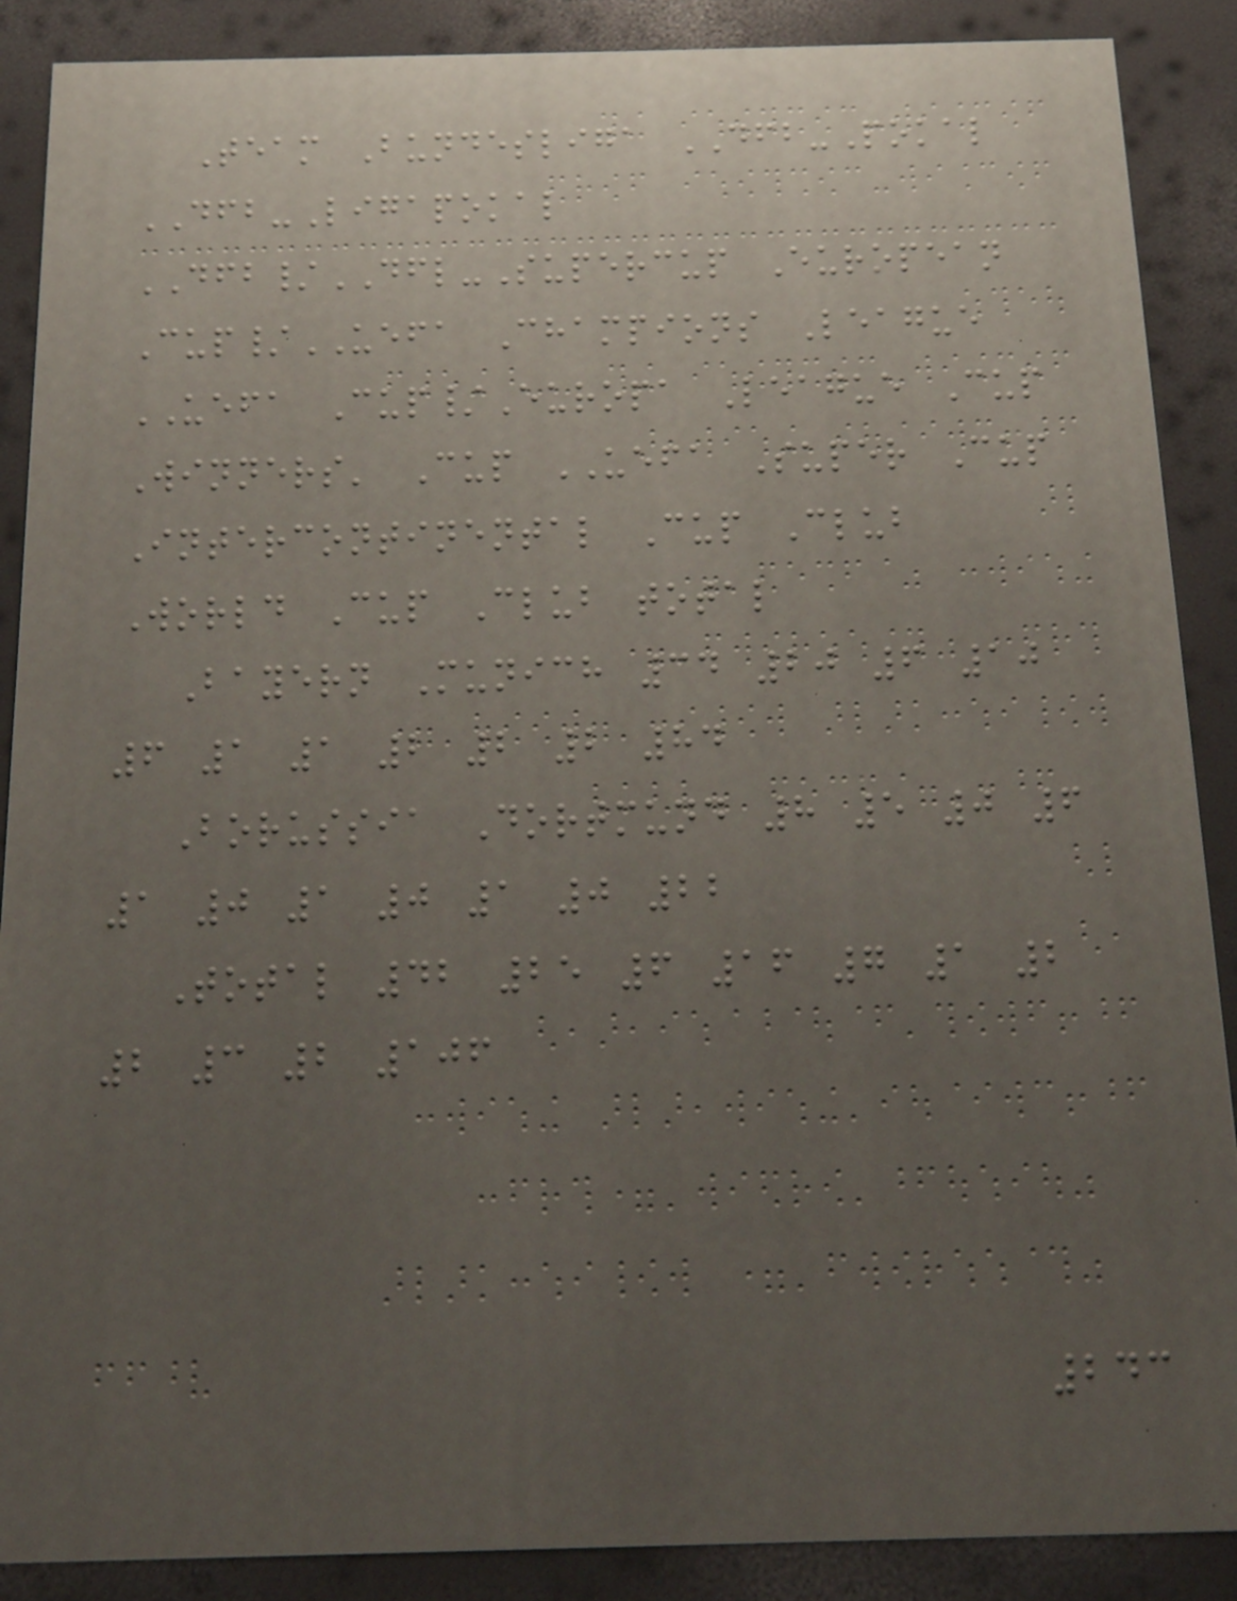Team Bundesliga DFB-Pokal
DFB-Ligapokal
DFB/DFL-Supercup European
Cup/UEFA Champions League
UEFA Cup/Europa League Cup
Winners' Cup UEFA Super Cup
Intercontinental Cup Club
World Cup Club total
Bayern Munich 34 20 6 10
6 1 1 2 2 2 84
Borussia Dortmund 8 5 0 6
1 0 1 0 1 0 22
Total 42 25 6 16 7 1 2
2 3 2 106
243
